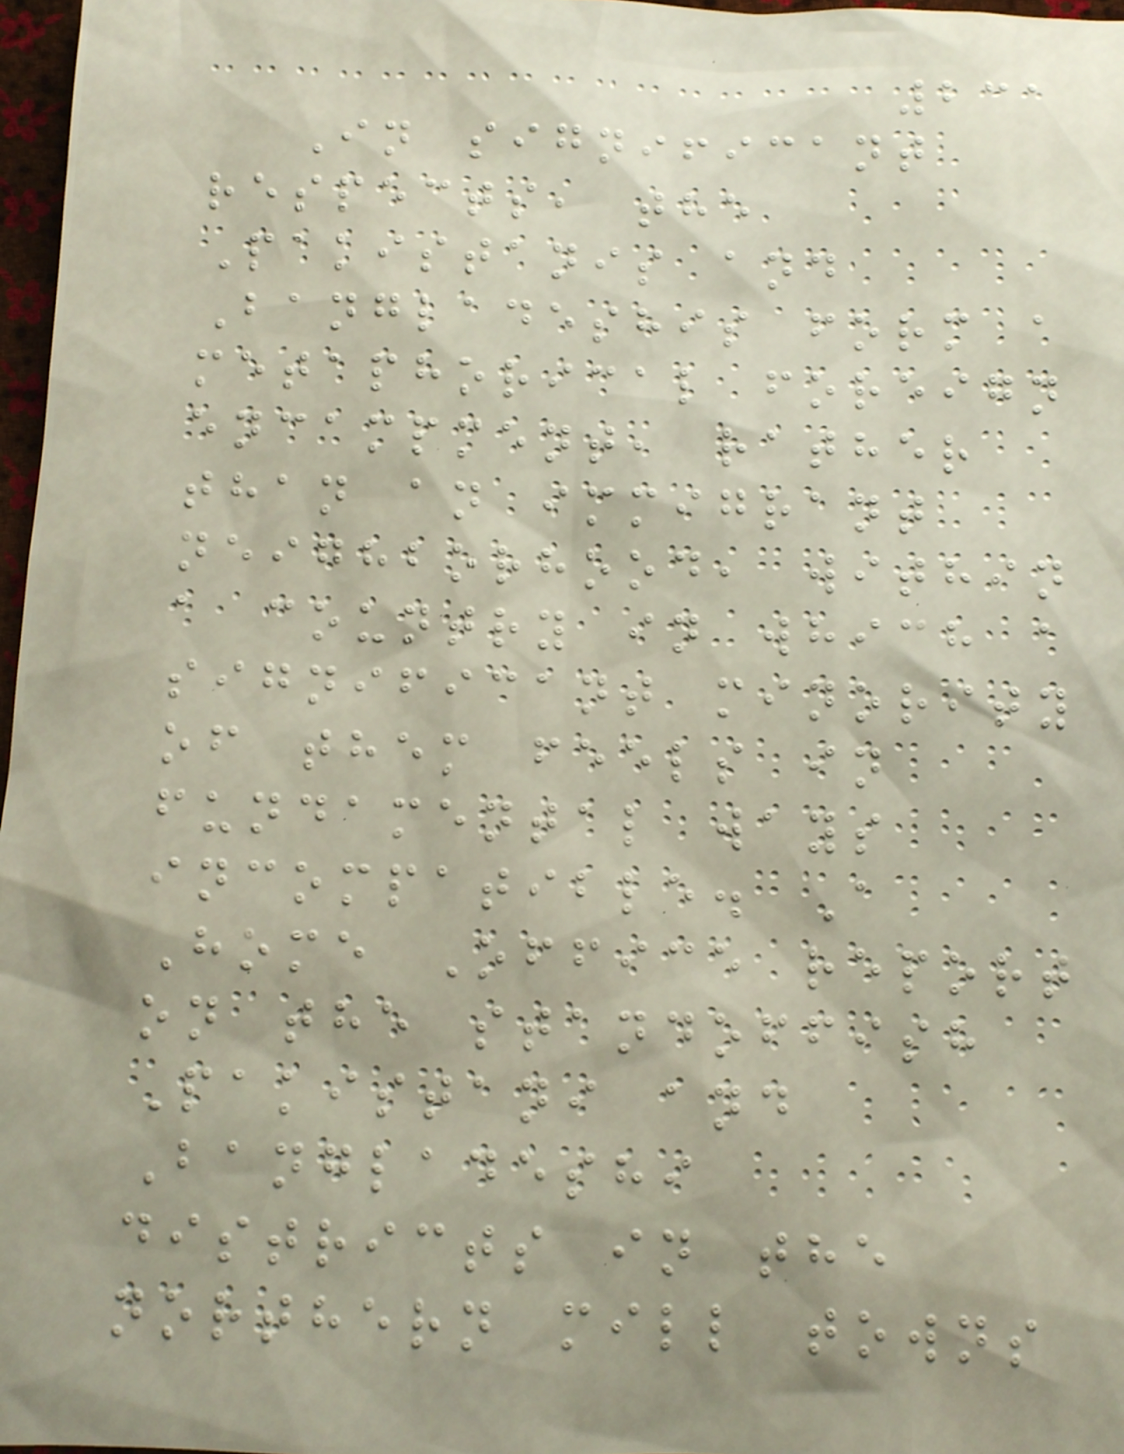231
In significant
respects, the
Pakistanis and
Bangladeshis form a
metaphorical foreign
encampment, rather
than an immigrant
neighborhood, within
a country in which a
significant minority
of them feels in
fundamental ways
incompatible. A
Home Office report
on the standoffish
Pakistani and
Bangladeshi
districts in the
northern mill towns
